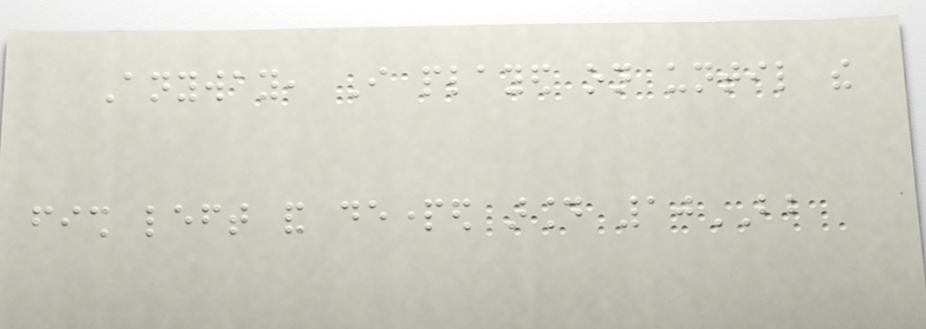Anyway, I played on until the
fish left and departed around 10BB
